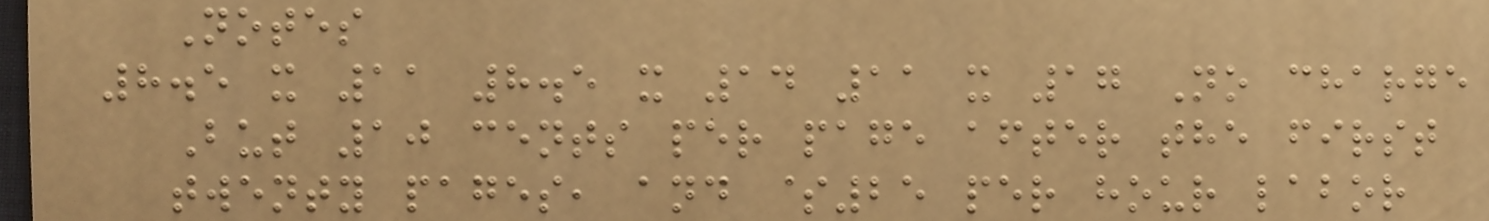Notes
8.5 x 11 8.5 x 14 11 x 17 No charge
But 10 cents per page after the first
twenty pages, and $25 per hour labor
